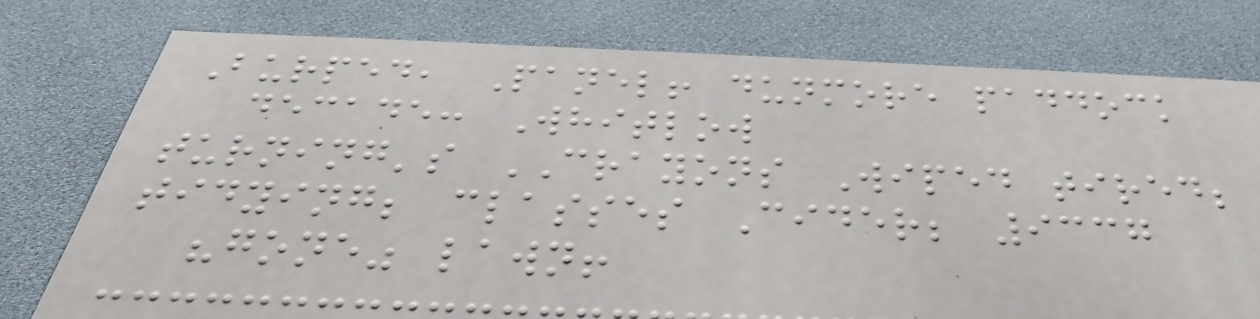Burped, Panel! dunmore paddock
decade: Whitlow
turning's CRAYONS Wiped tired;
tidying; classes Cider; 9337
"gone" lawn!
